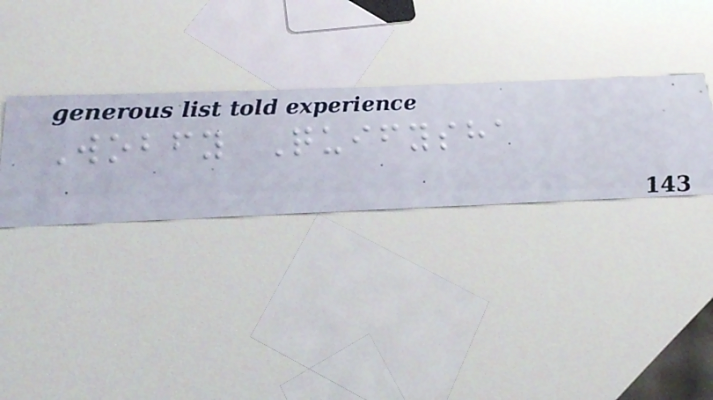Wobfy Quifysha
